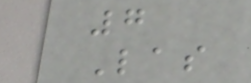7
Las
